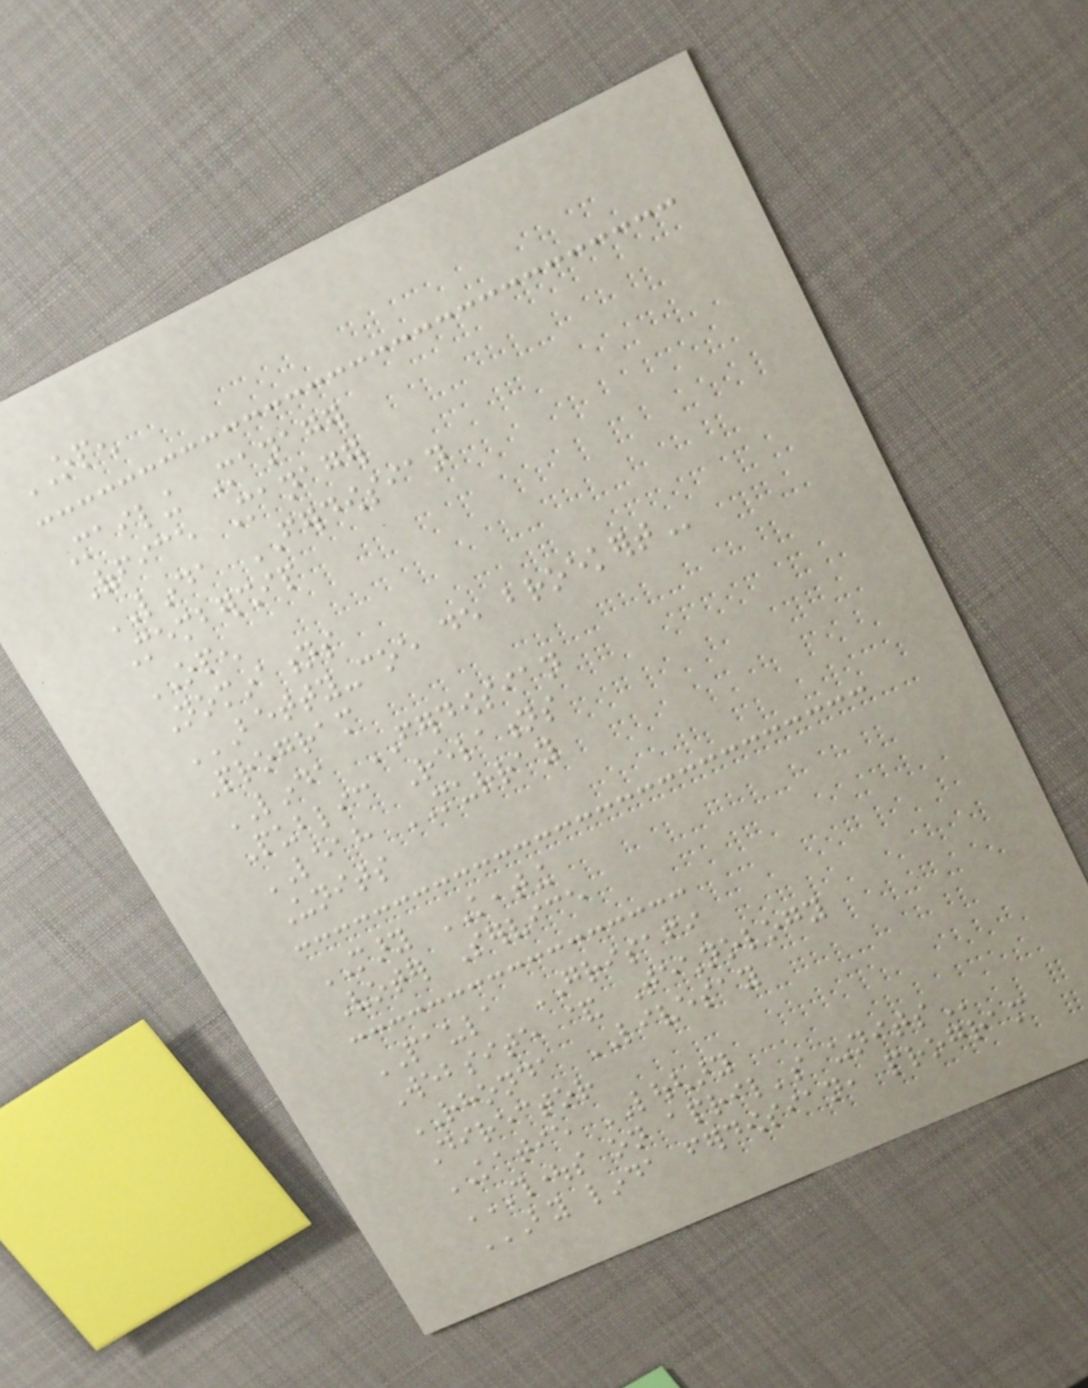OPEN
Mailing Manager
Office Manager
LINDA FERDOWSIAN
Membership
OPEN
Nominations
BETTY-COE DE BROEKERT
Program
LINDA FERDOWSIAN
Public Relations
LEAH MURRAY
Units
MARY KEATING
Voter Service
PAULA GRISAFI
Website & Technology
RHONDA LIVESAY
Director
KATIE LOUGHARY
THOUGHTS ON APRIL'S UNITS
BY LINDA FERDOWSIAN, PROGRAM
